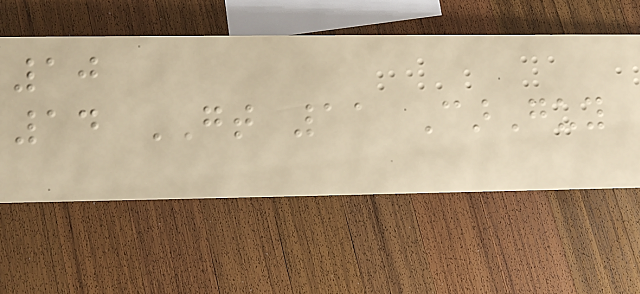10
14 GT 11 CarGuy
